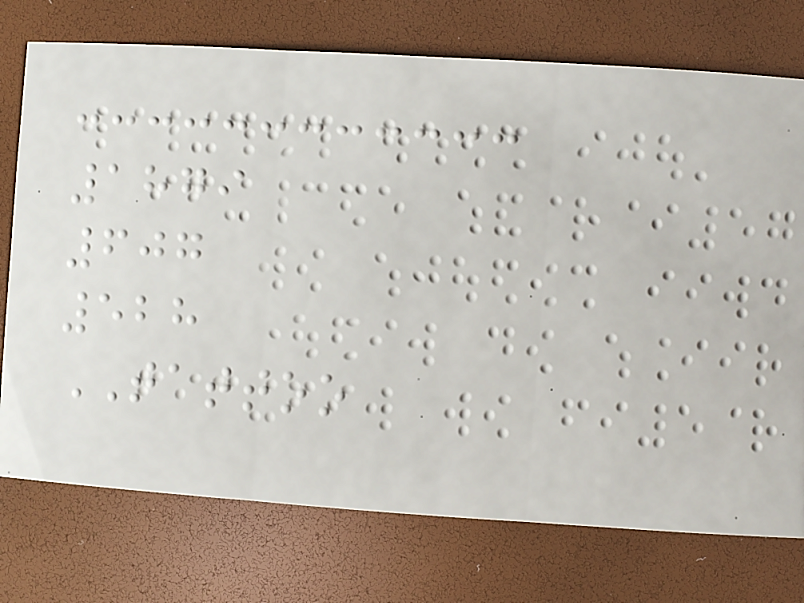1879
607
528
TATTOO
